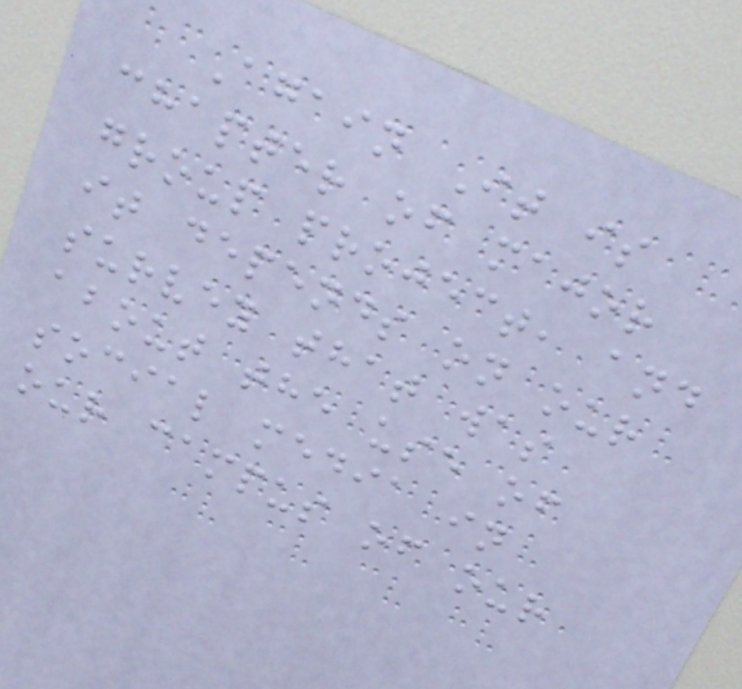Again It is
chapter of major
group project, and
it depends on our
survey that was
about the use of
social media in
our campus of our
